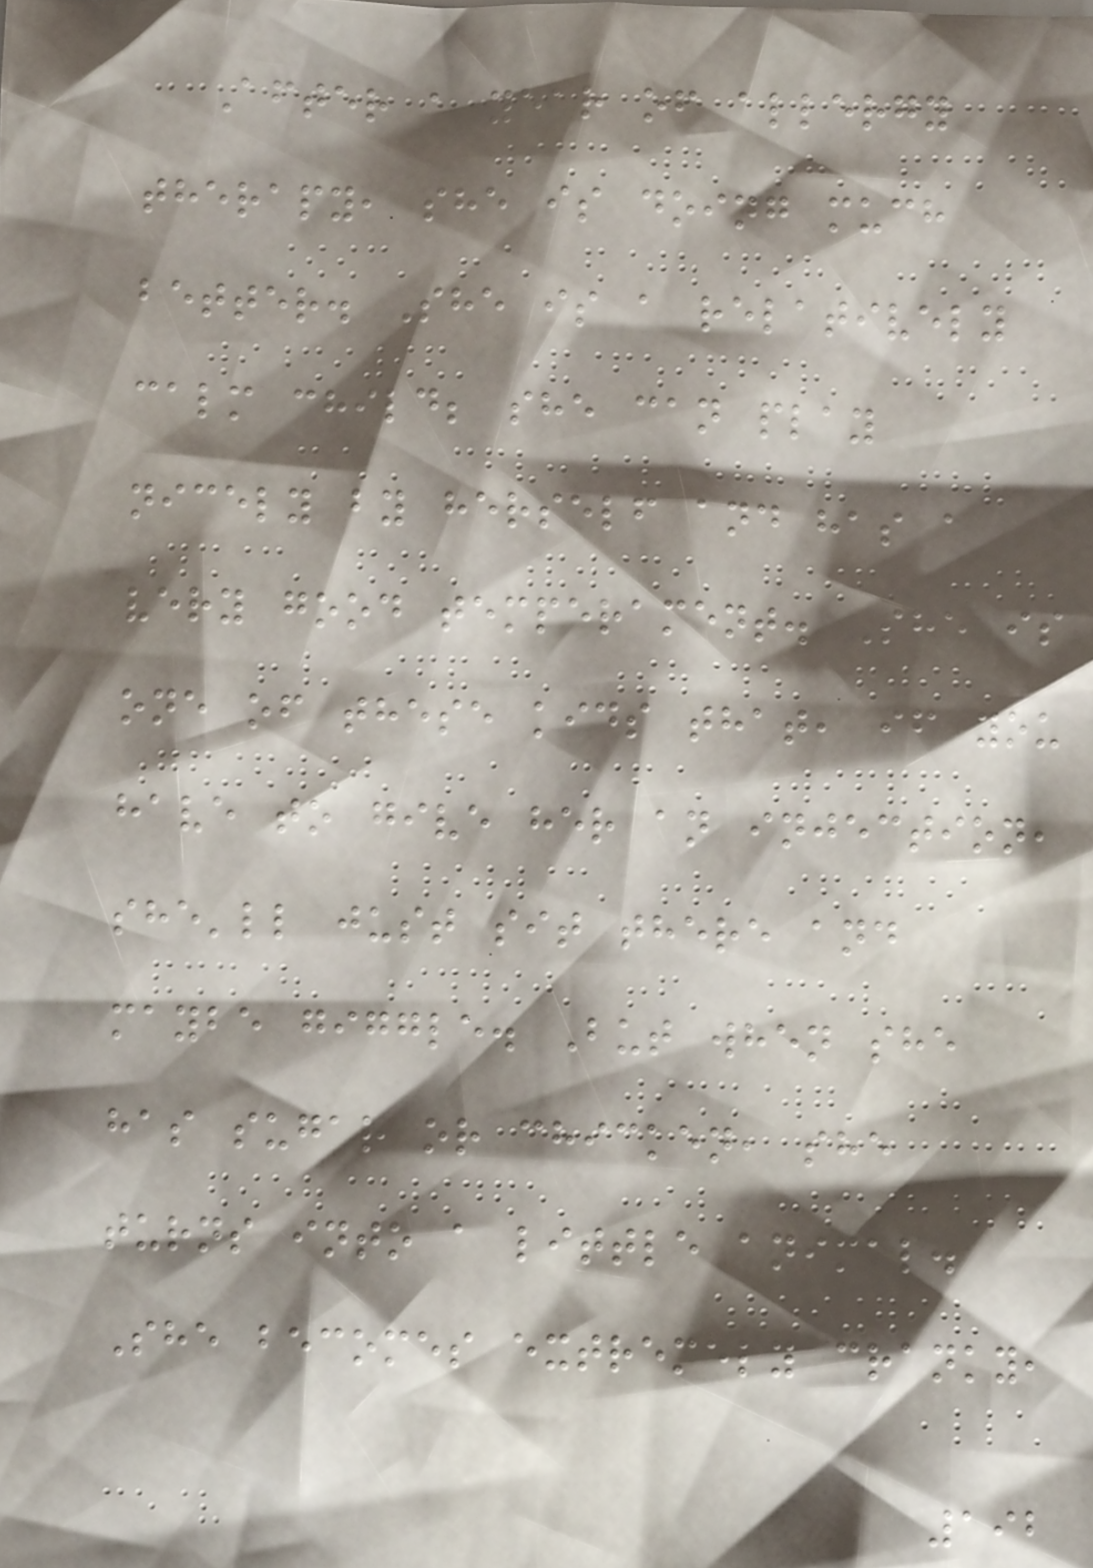After a year of allergy
therapy, she is doing much
better. She is a relatively
calm child; she can play
nicely by herself and has a
very good temperament. She is
one of these kids that, if you
have to give her an injection,
she'll just sit there and
maybe giggle. But when she
has sugar or chicken, she
turns into a little animal.
She becomes extremely cranky,
192
